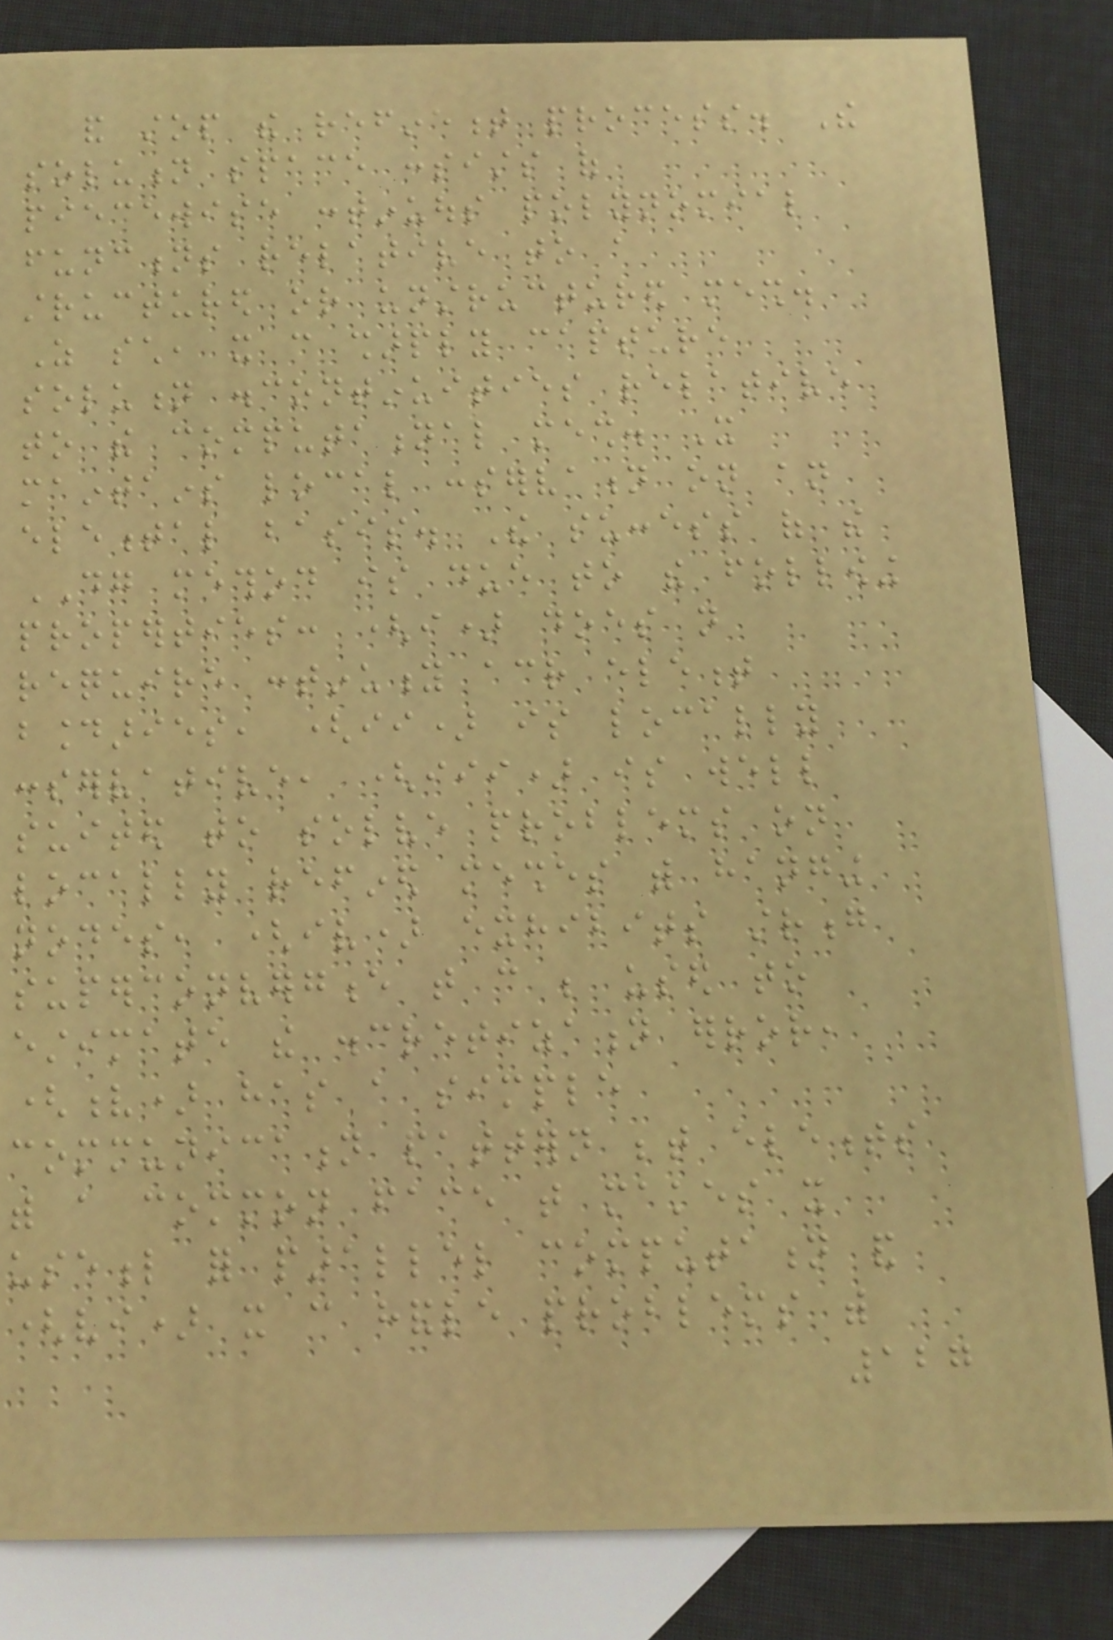and stop the refinement process. The
solution space consists of
piecewise continuous polynomial
functions relative to a
structured or unstructured mesh.
As such, it can sharply capture
solution discontinuities relative
to the computational mesh. It
maintains local conservation on an
elemental basis. The success of the
DG method is due to the following
properties: (i) does not
require continuity across element
boundaries, (ii) is locally
conservative, (iii) is well
suited to solve problems on
locally refined meshes with hanging
nodes, (iv) exhibits strong
superconvergence that can be used to
estimate the discretization error,
(v) has a simple
communication pattern between elements
with a common face that makes it
useful for parallel computation and
(vi) it can handle problems with
127
